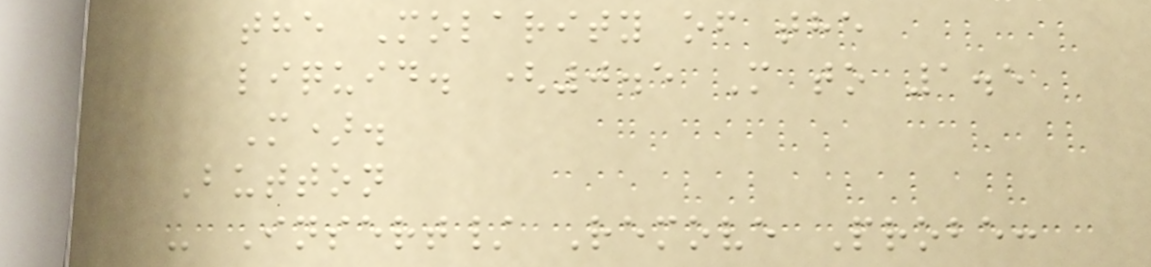the Molarity of the
liquid. (0.5 M to 1.5
M).
Button
- Insert/ Remove Probe:
